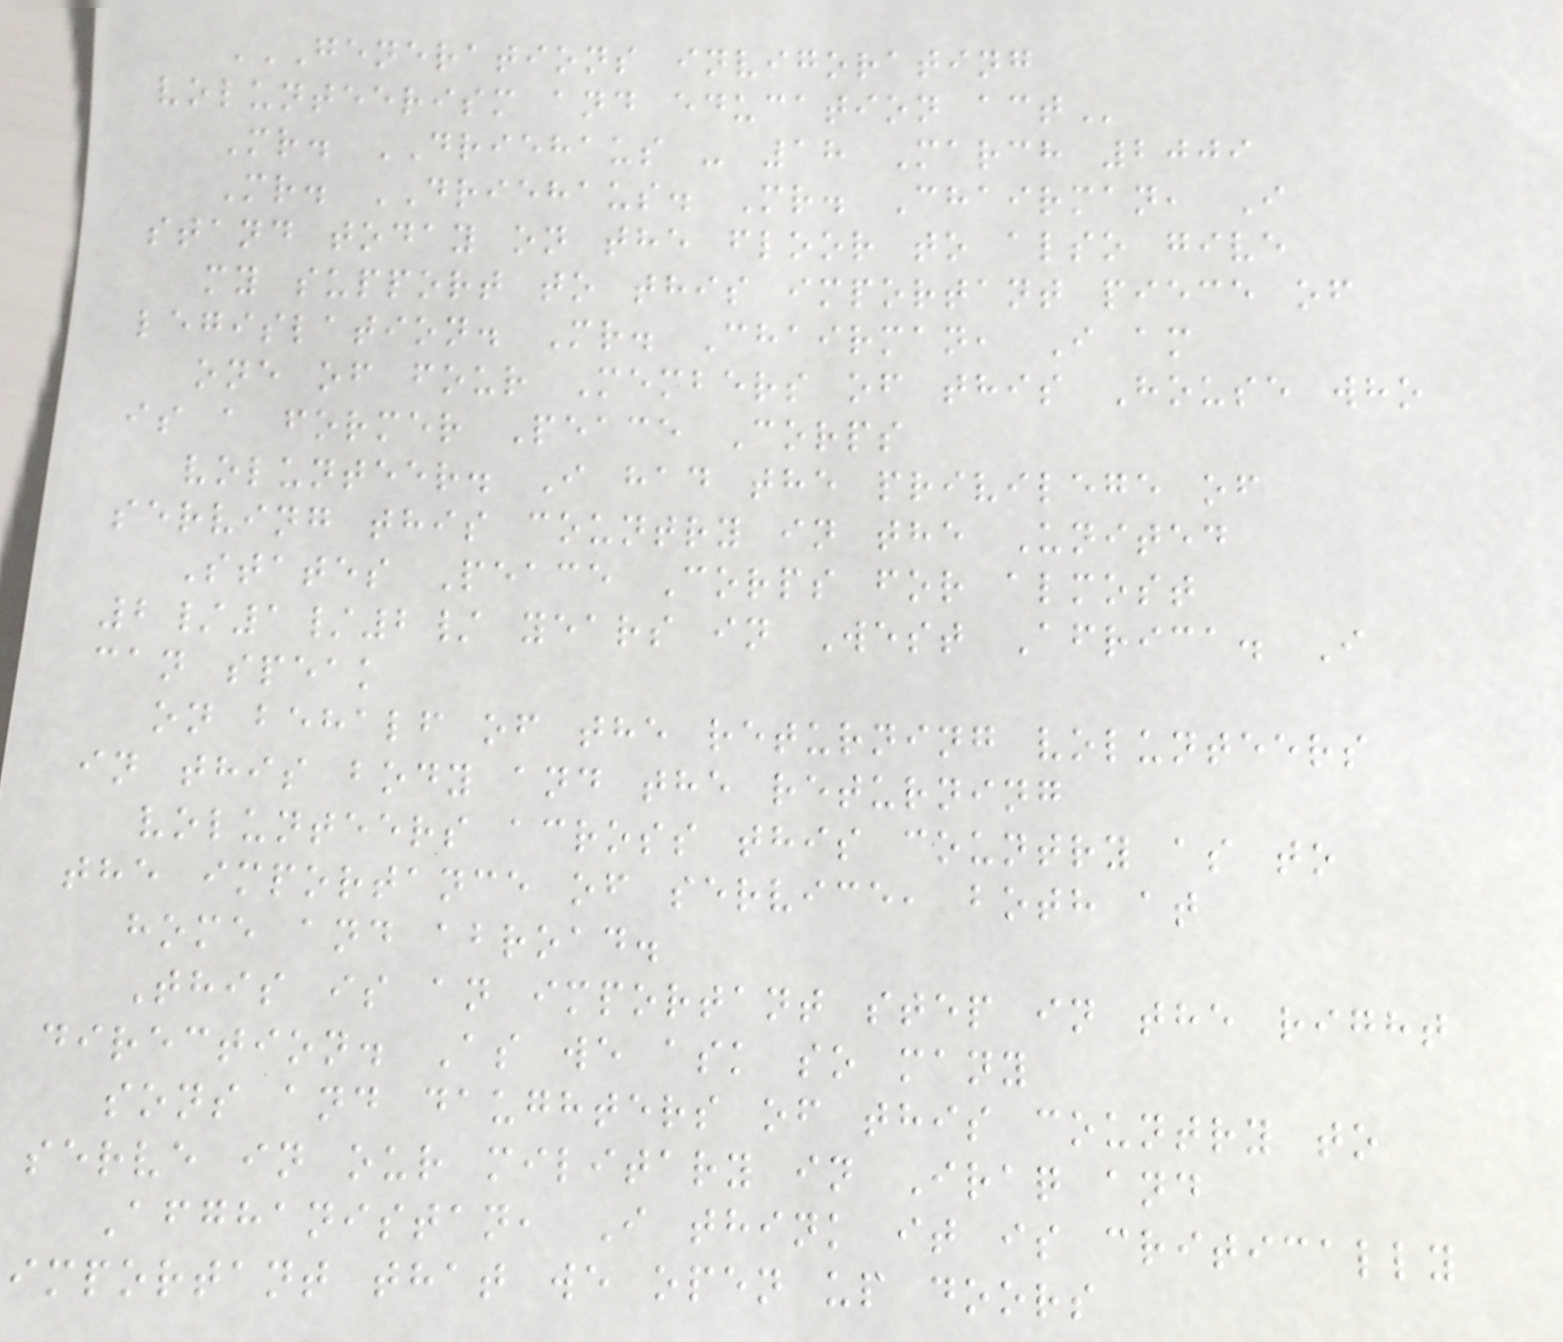GENERATIONS INVIGORATING
VOLUNTEERISM AND EDUCATION ACT
Mr. DRIEHAUS - 18 March 2009
Mr. DRIEHAUS. Mr. Chairman, I
stand today on the floor to also give
my support to this important piece of
legislation. Mr. Chairman, I am
one of four Members of this House who
is a former Peace Corps
volunteer. I had the privilege of
serving this country in the United
States Peace Corps for almost
2/1/2/ years in West Africa. I
can speak
on behalf of the returning volunteers
in this body and the returning
volunteers across this country as to
the importance of service, both at
home and abroad.
This is an important step in the right
direction. As we ask so many
sons and daughters of this country to
serve in our military in Iraq and
Afghanistan, I think it is critically
important that we open up doors
